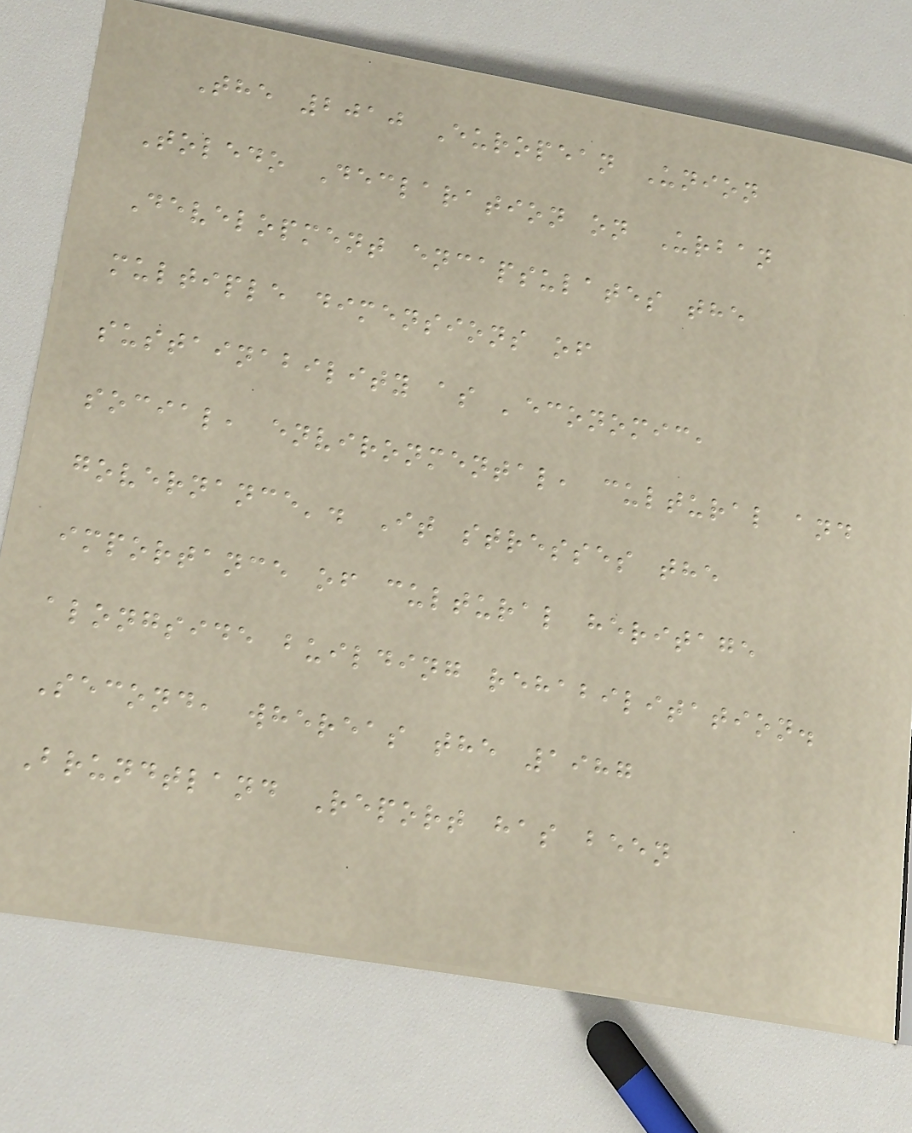The 2010 European Union
Toledo Declaration on Urban
Development encapsulates the
multiple dimensions of
sustainability as 'economic,
social, environmental, cultural and
governance'. It stresses the
importance of cultural heritage
alongside building rehabilitation.
Second, whereas the 1987
Brundtland Report has been
